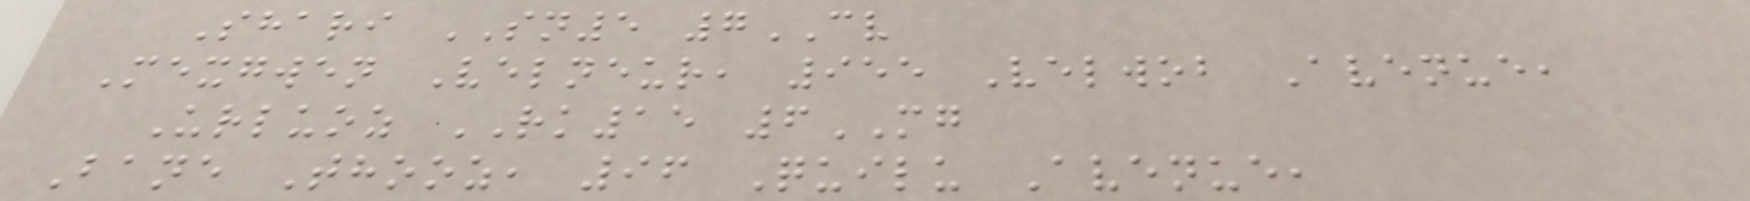Shari SN5 7CV
Mexgwen Velneur, 955 Velwob Avenue,
Urluoz RK15 6MG
Bane Thooz, 96 Quilu Avenue,
